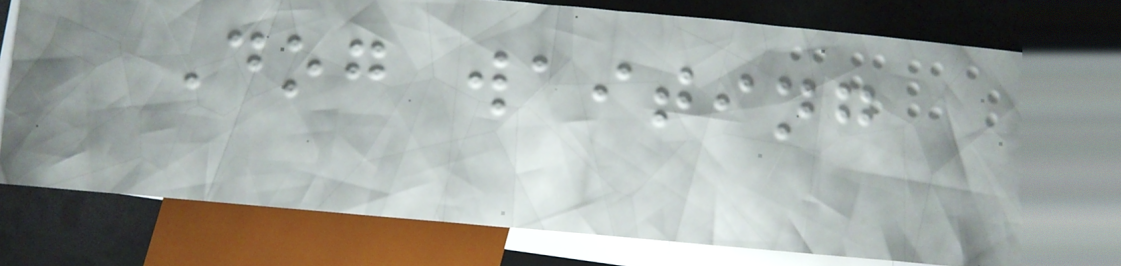Dog waiting
